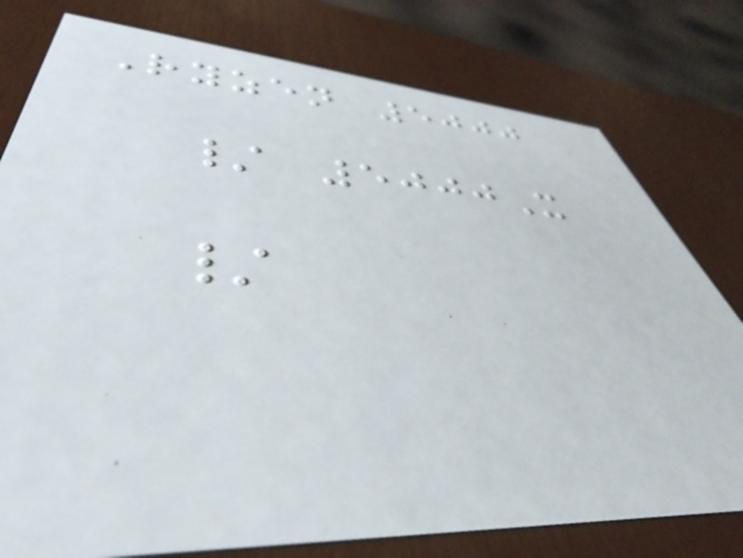Ryzen 5000
/ 5000X
/
